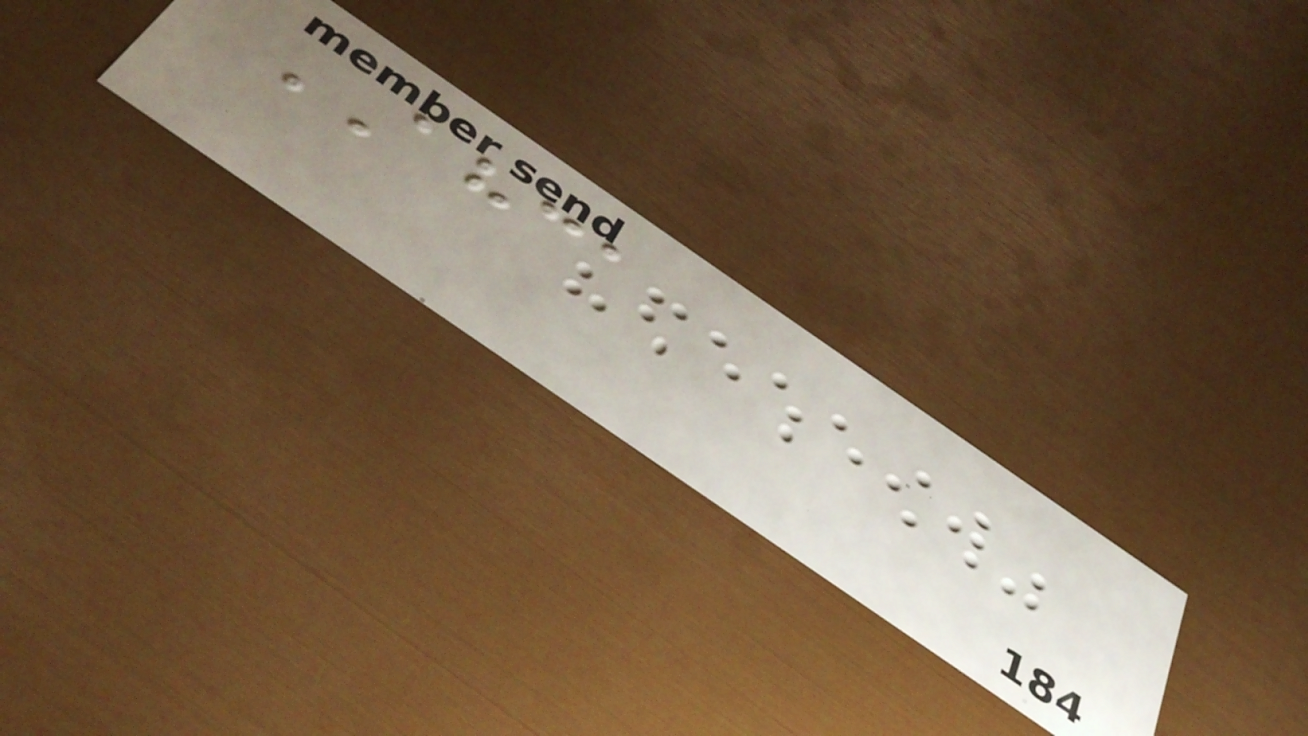AHCA
